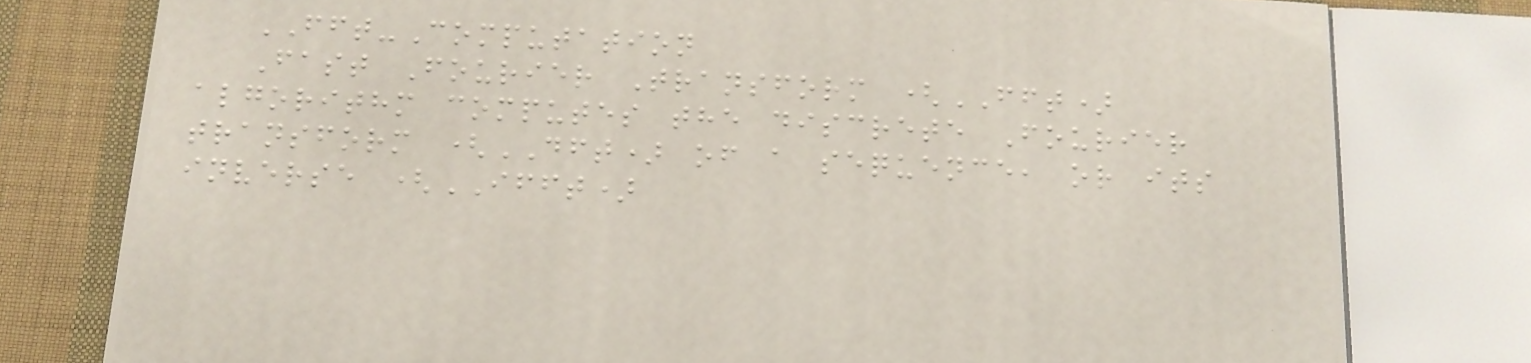FFT-Computation
Fast Fourier Transform (FFT)
algorithm computes the discrete Fourier
transform (DFT) of a sequence, or its
inverse (IFFT)
